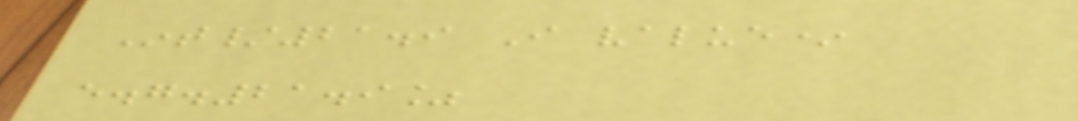Int/21.9 I value*
e.g.21.9%
